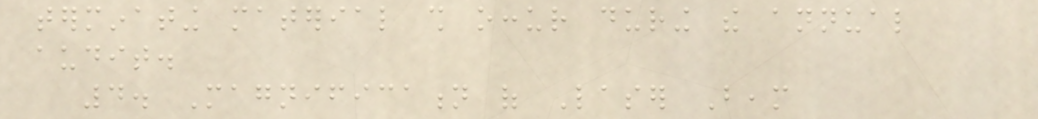terminating material shall occur during the annual
audit.
4. Magnification of Laser Beam
